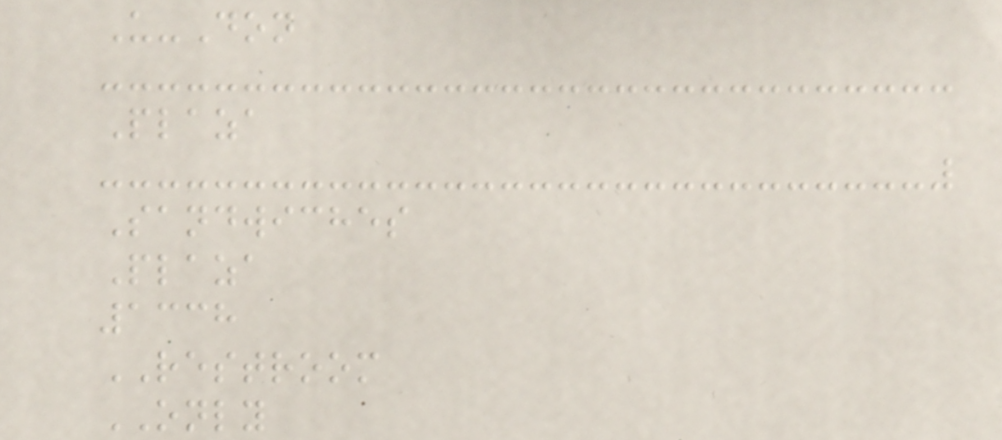U-Don
Plaza
Sandwiches
Plaza
1338
RESTROOM
ONLY
